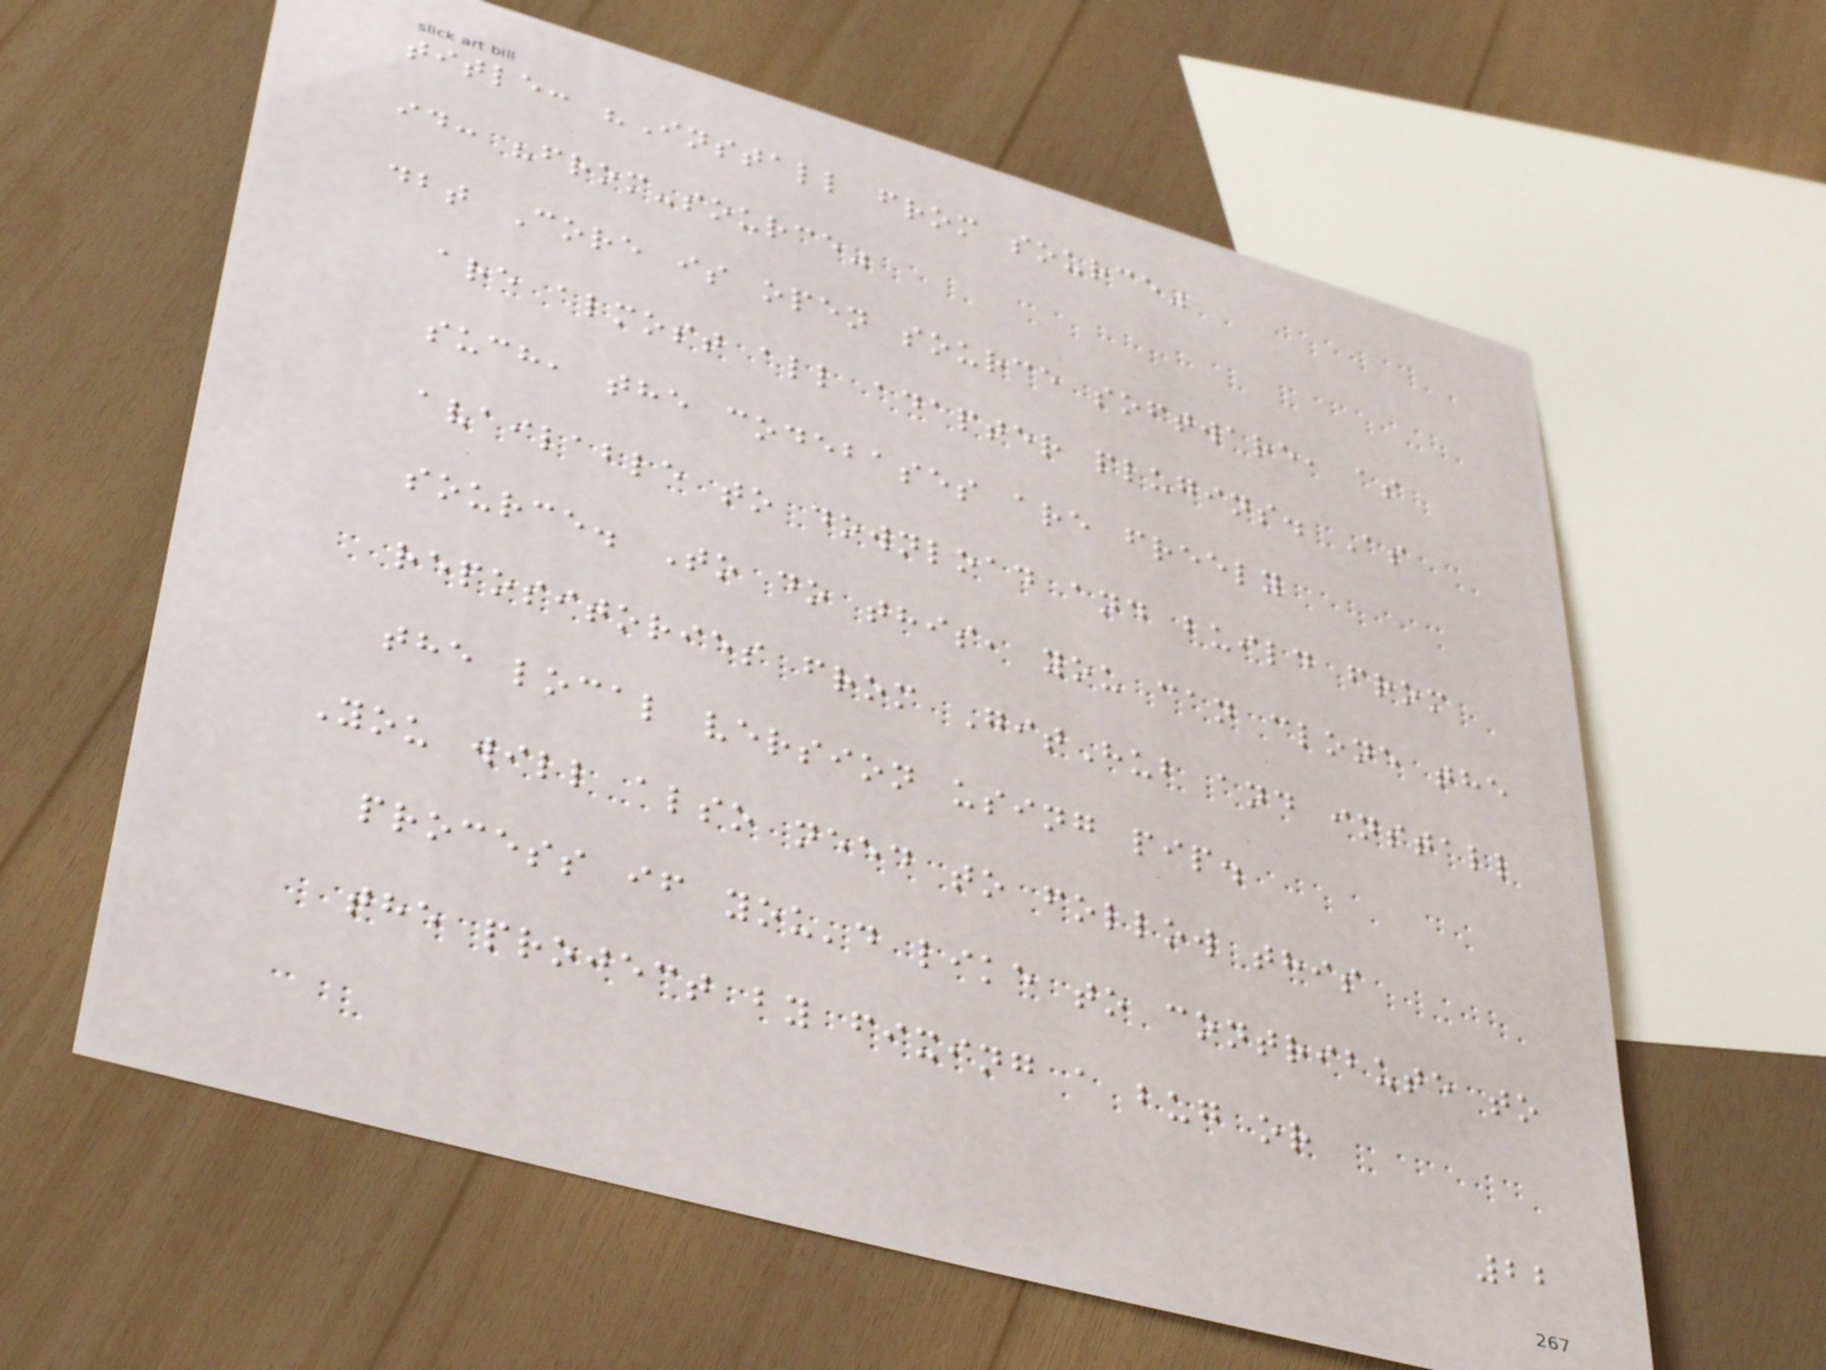title: "Install from source"
id: "from-source"
dbt Core is open source software, as
are almost all adapter plugins. As
such, the codebases are freely
available to download and build from
source. To do this, you can clone the
repositories from GitHub and install
the local version using pip.
You will also need to follow this
process if you'd like to contribute to
the project by fixing a bug or
22
